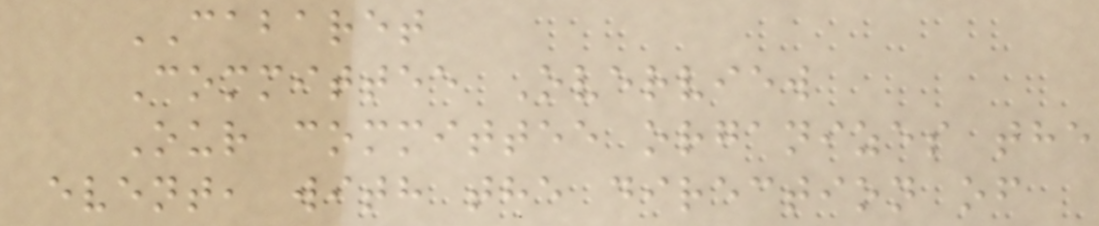CABARET
Committee Overview
Our committee organizes the
event, with the direction of
